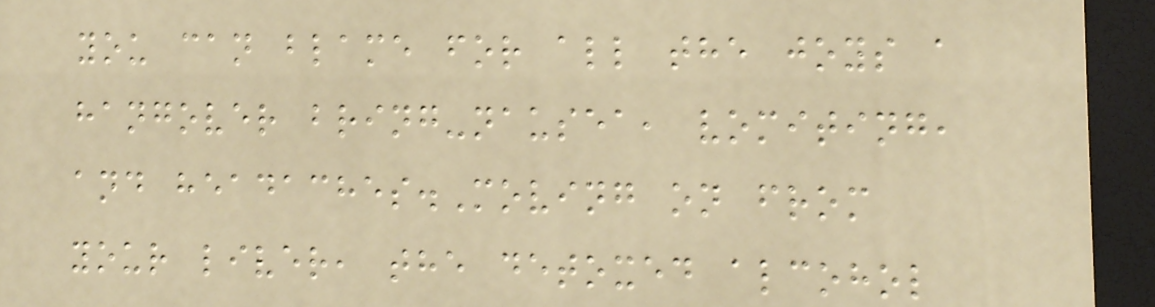you can blame for all the joys a
hangover bring-nausea, vomiting,
and headaches.Moving on from
your liver, the detoxed alcohol
